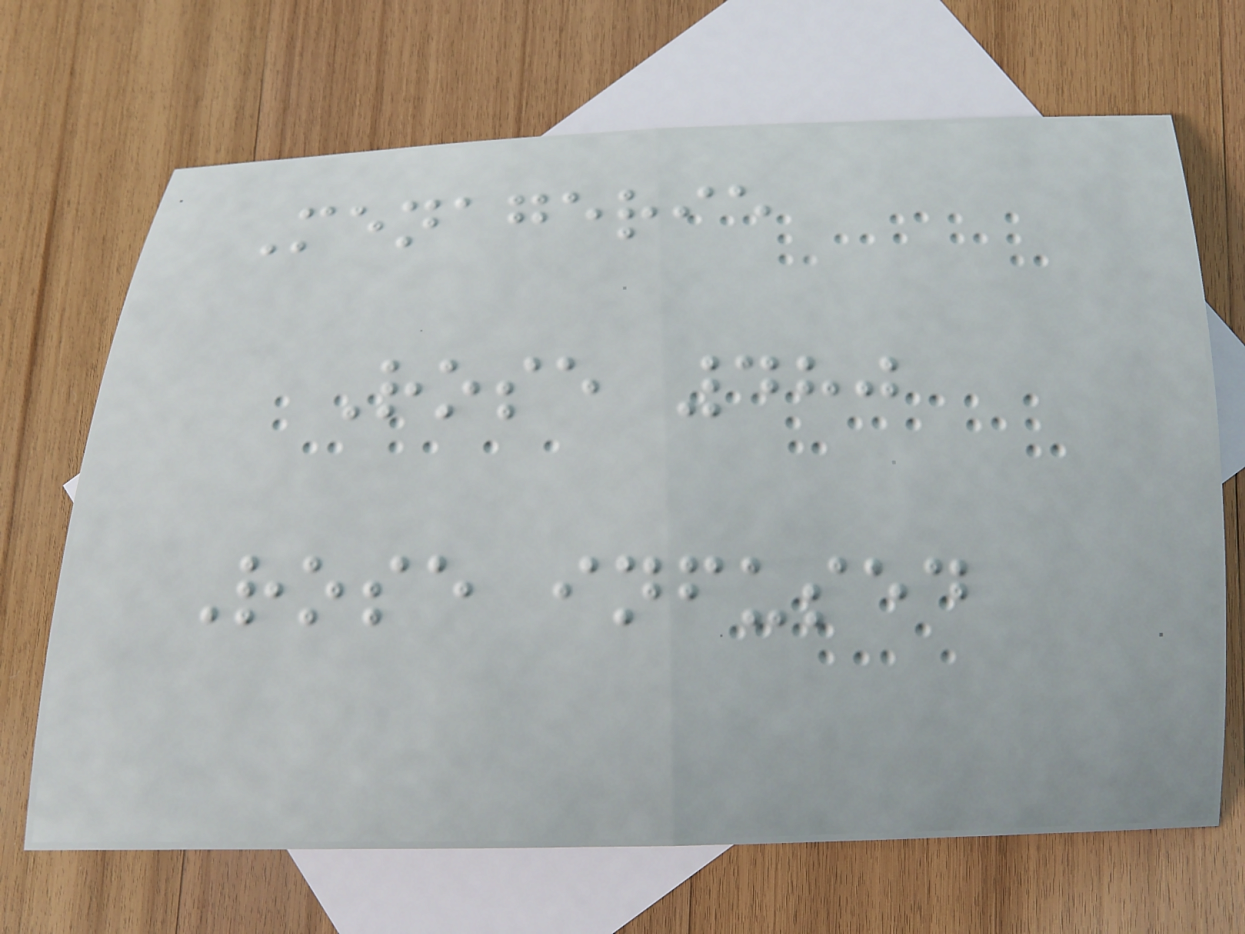Menagerie
Rose 480
Rose infused
